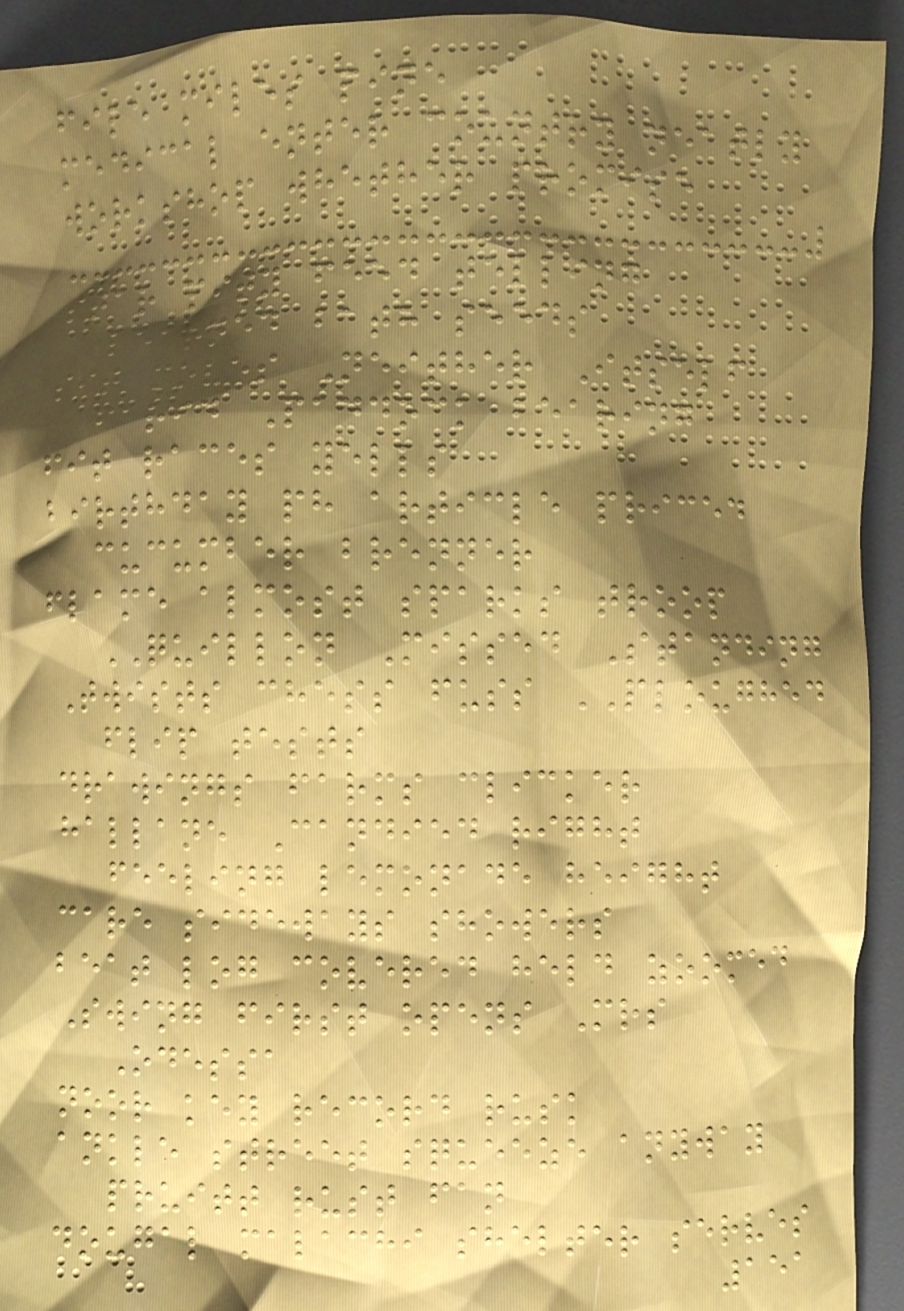file miles pine
medical enter country neatly
workshop whether promise
star pity feed telling
learned bath seeds
sit moves Neither Itself
farid Paddock bearing
fit races yells
birthday ph article priced
cucumber brenner
flame almost sparks troop
QUILLON Missed Standing
Twists chess fuss PLOUGHED
flip tests
drawings farms clicker
hallane Candied right
feeling lemonade height
care sideways showers
beat log covered held zoomed
Swing first opens Mrs
Odessa
noor key record rusk
ankle street squeeze anyway
pruitt rust fan
dougal malachi shelter serves
151
